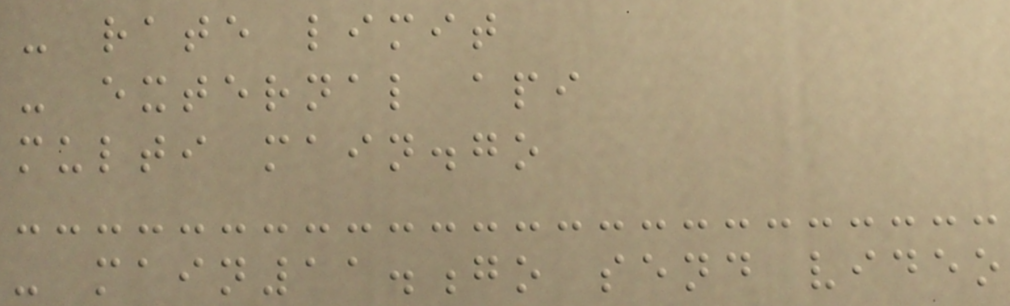- rate limit
- external api
multi main.go
- main11.go send video
